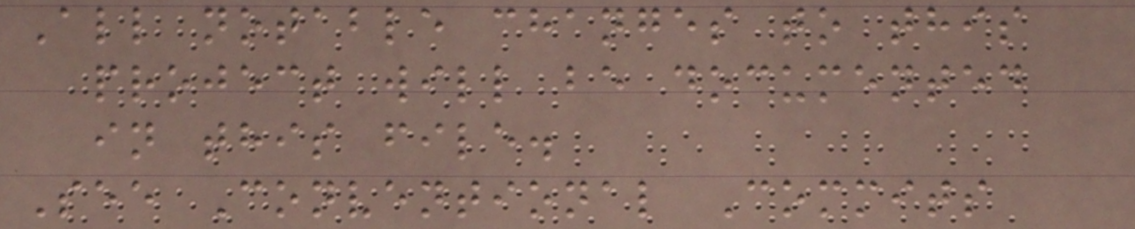All notable changes to this
project will be documented
in this file.
See Conventional Commits
